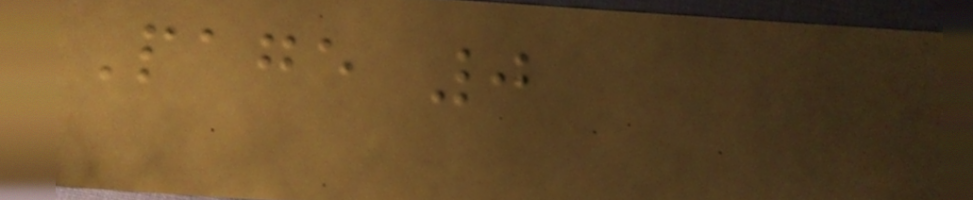Page 0
